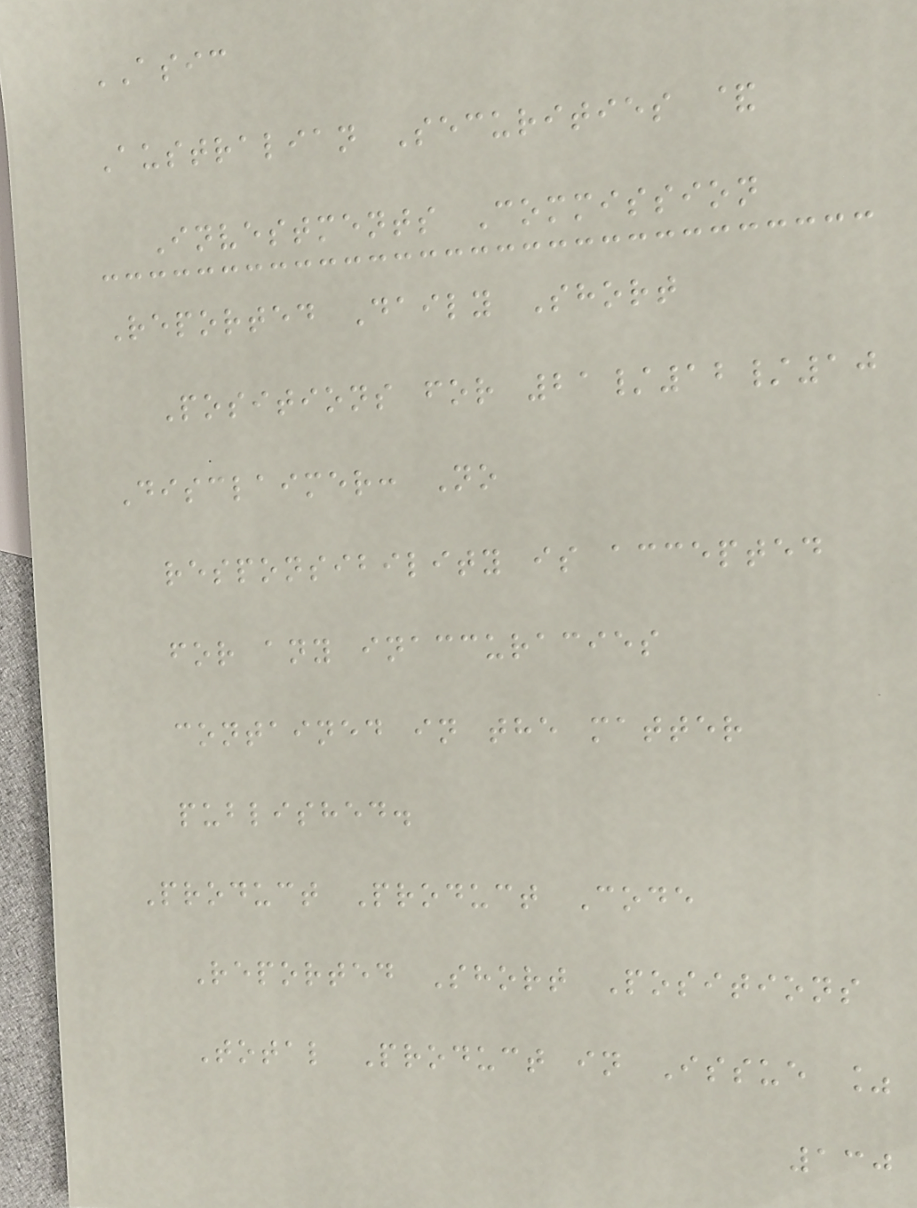ASIC
Australian Securities &
Investments Commission
Reported Daily Short
Positions for 21/12/10
Disclaimer: No
responsibility is accepted
for any inaccuracies
contained in the matter
published.
Product Product Code
Reported Short Positions
Total Product in Issue %
130
